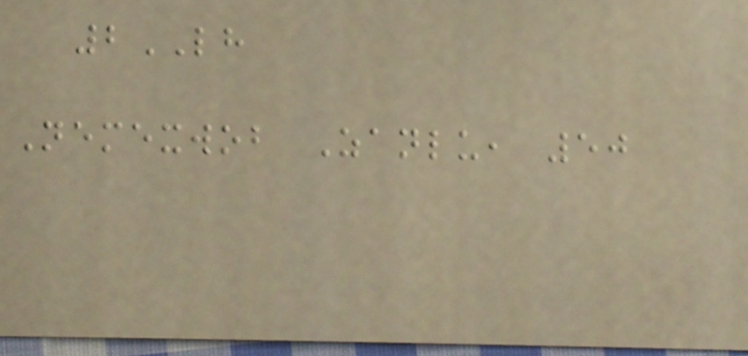2LH
Nemexwob Zanlu, 50
